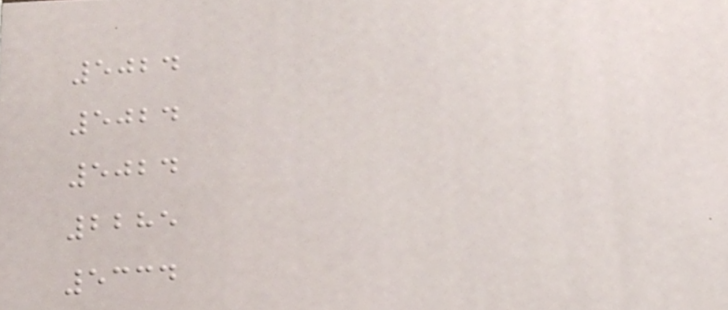5024
5024
5024
2285
5334
